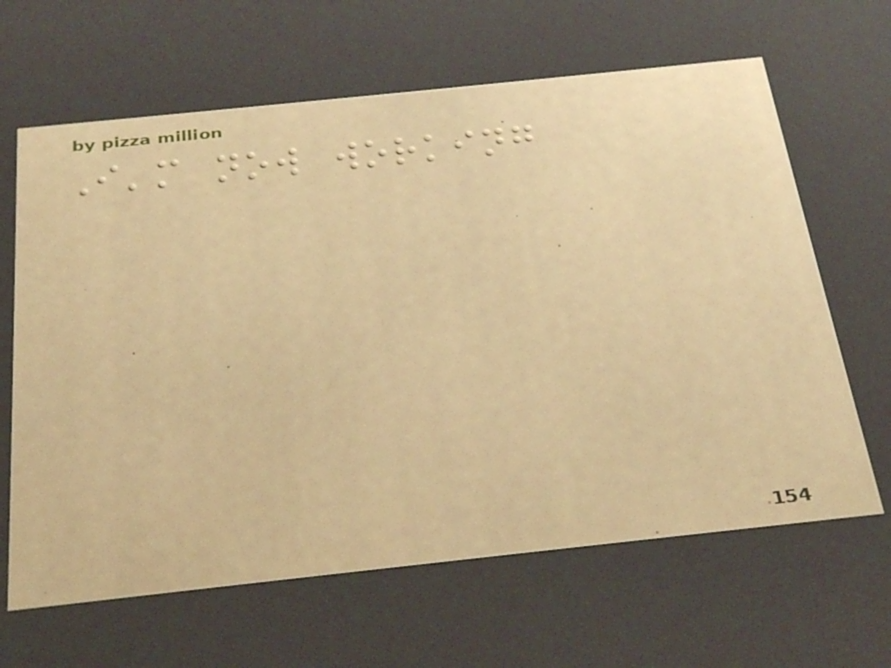I'm now working
